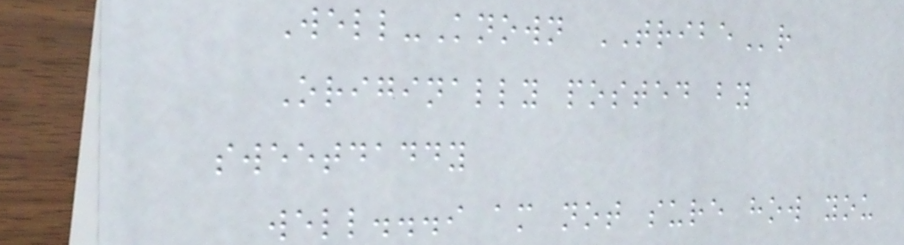Well-Known TRIBEr
Originally posted by
sweetdaddy
well...i am not sure how you
